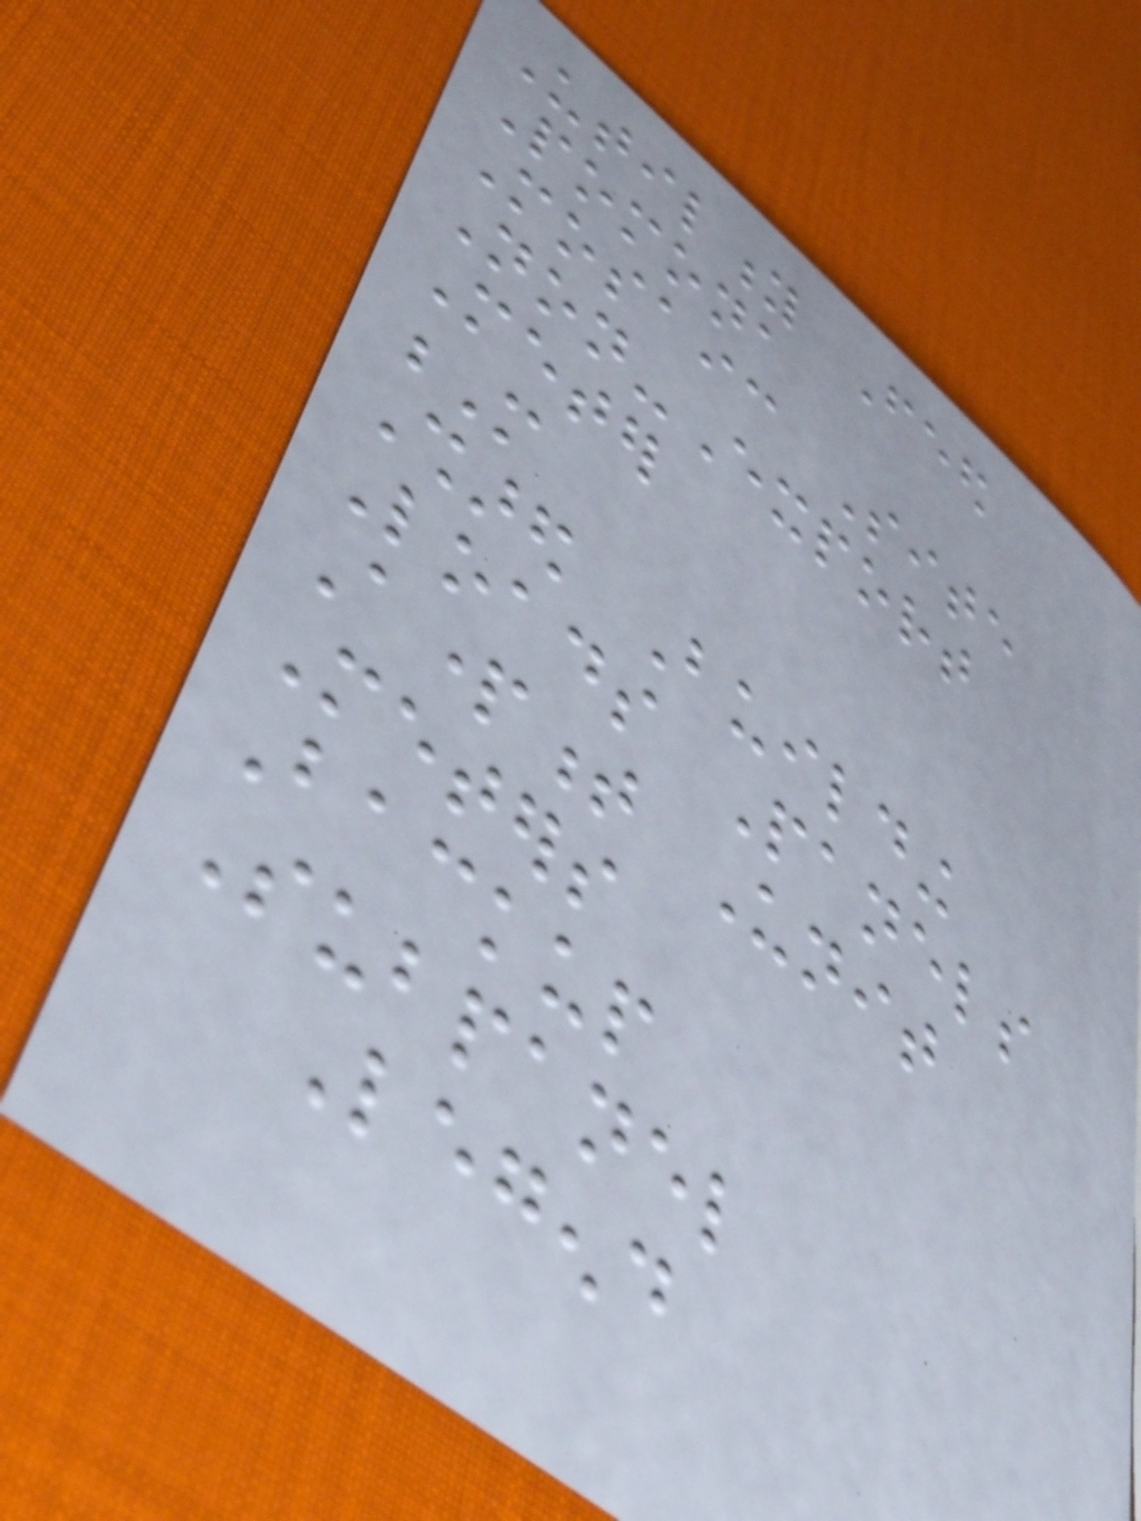Utility Feed
Pomona
Mosaic Site
Non-Export
Meter
M
Shared Building
Loads Panels
Apartment Unit
Meters
Backup
Subpanel
Legend
